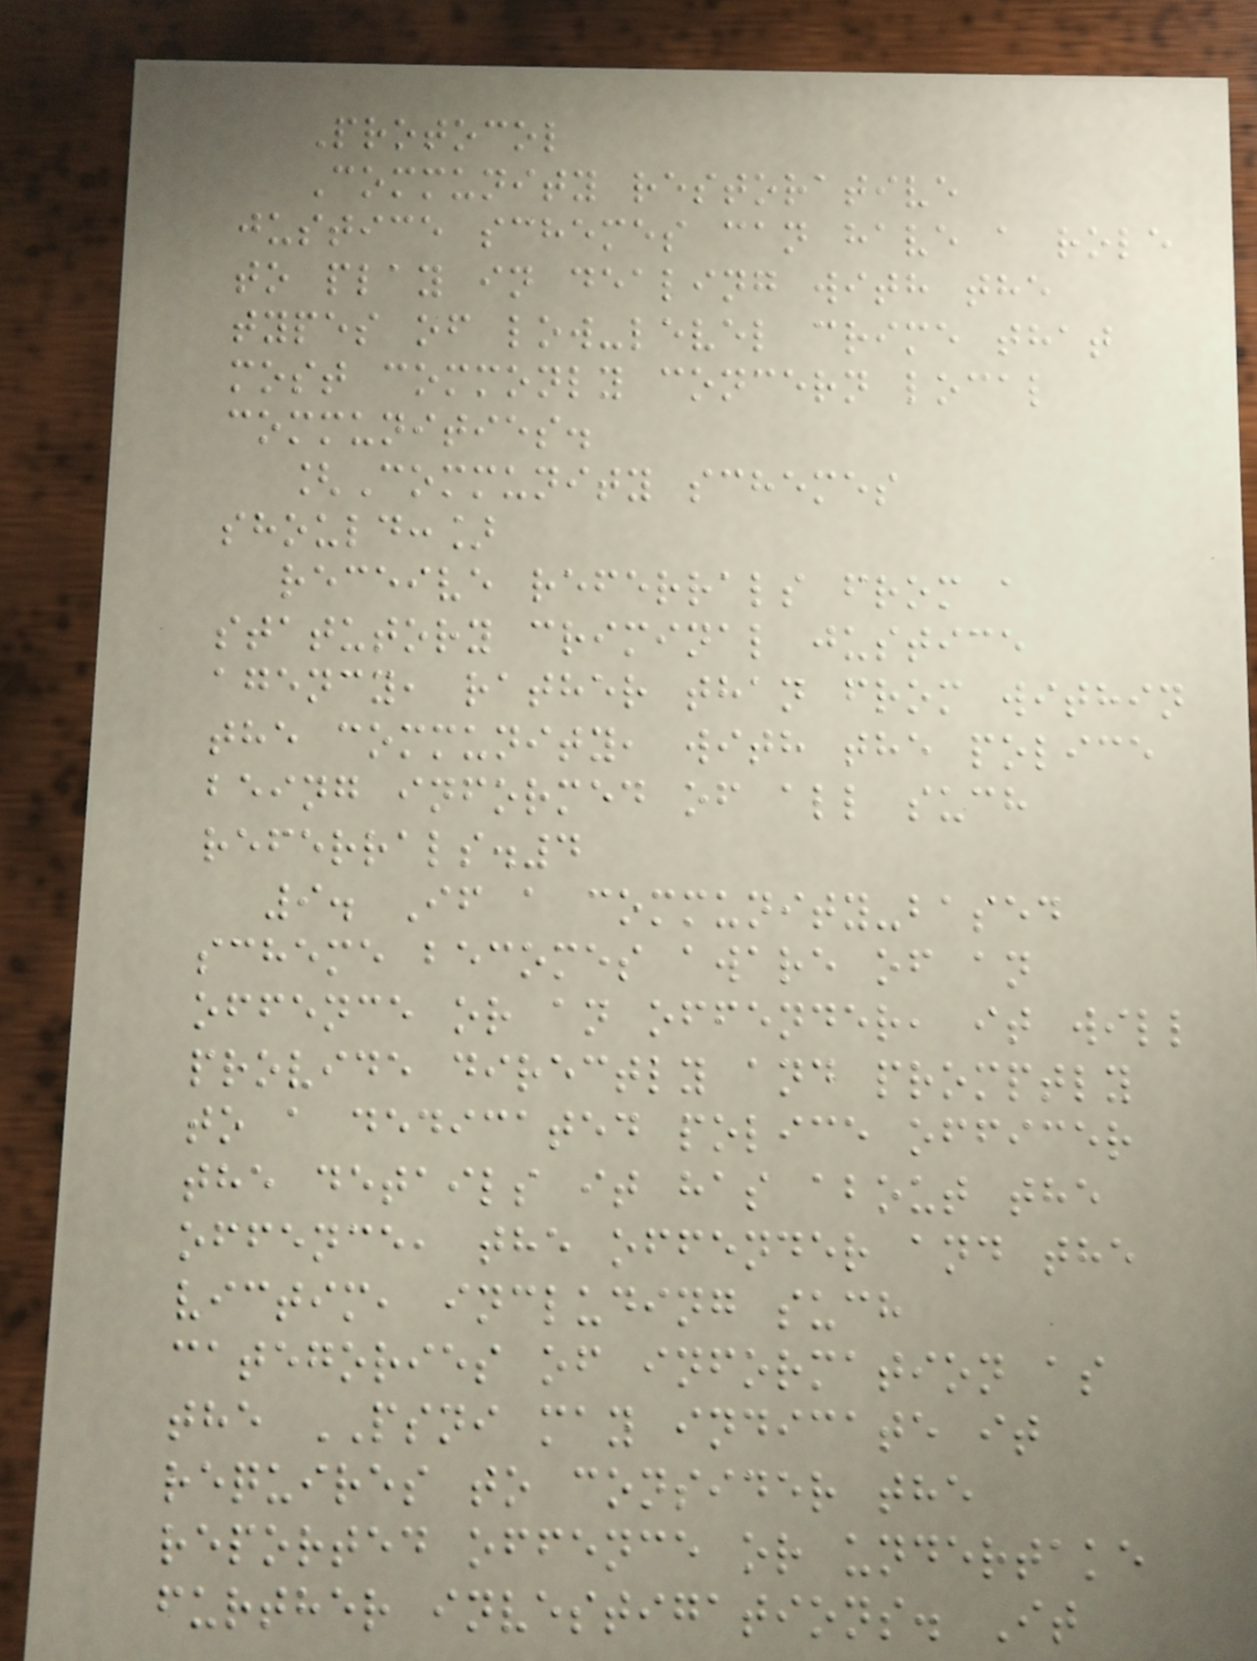Protocol
Community restorative
justice schemes can have a role
to play in dealing with the
types of low-level crime that
most commonly concern local
communities.
[Community schemes
should:]
receive referrals from a
statutory criminal justice
agency, rather than from within
the community, with the police
being informed of all such
referrals.4
9. If a community-based
scheme becomes aware of an
offence or an offender, it will
provide directly and promptly
to a dedicated police officer
the details it has about the
offence, the offender and the
victim, including such
categories of information as
the PSNI may indicate it
requires to consider the
reported offence or undertake
further investigations. It
